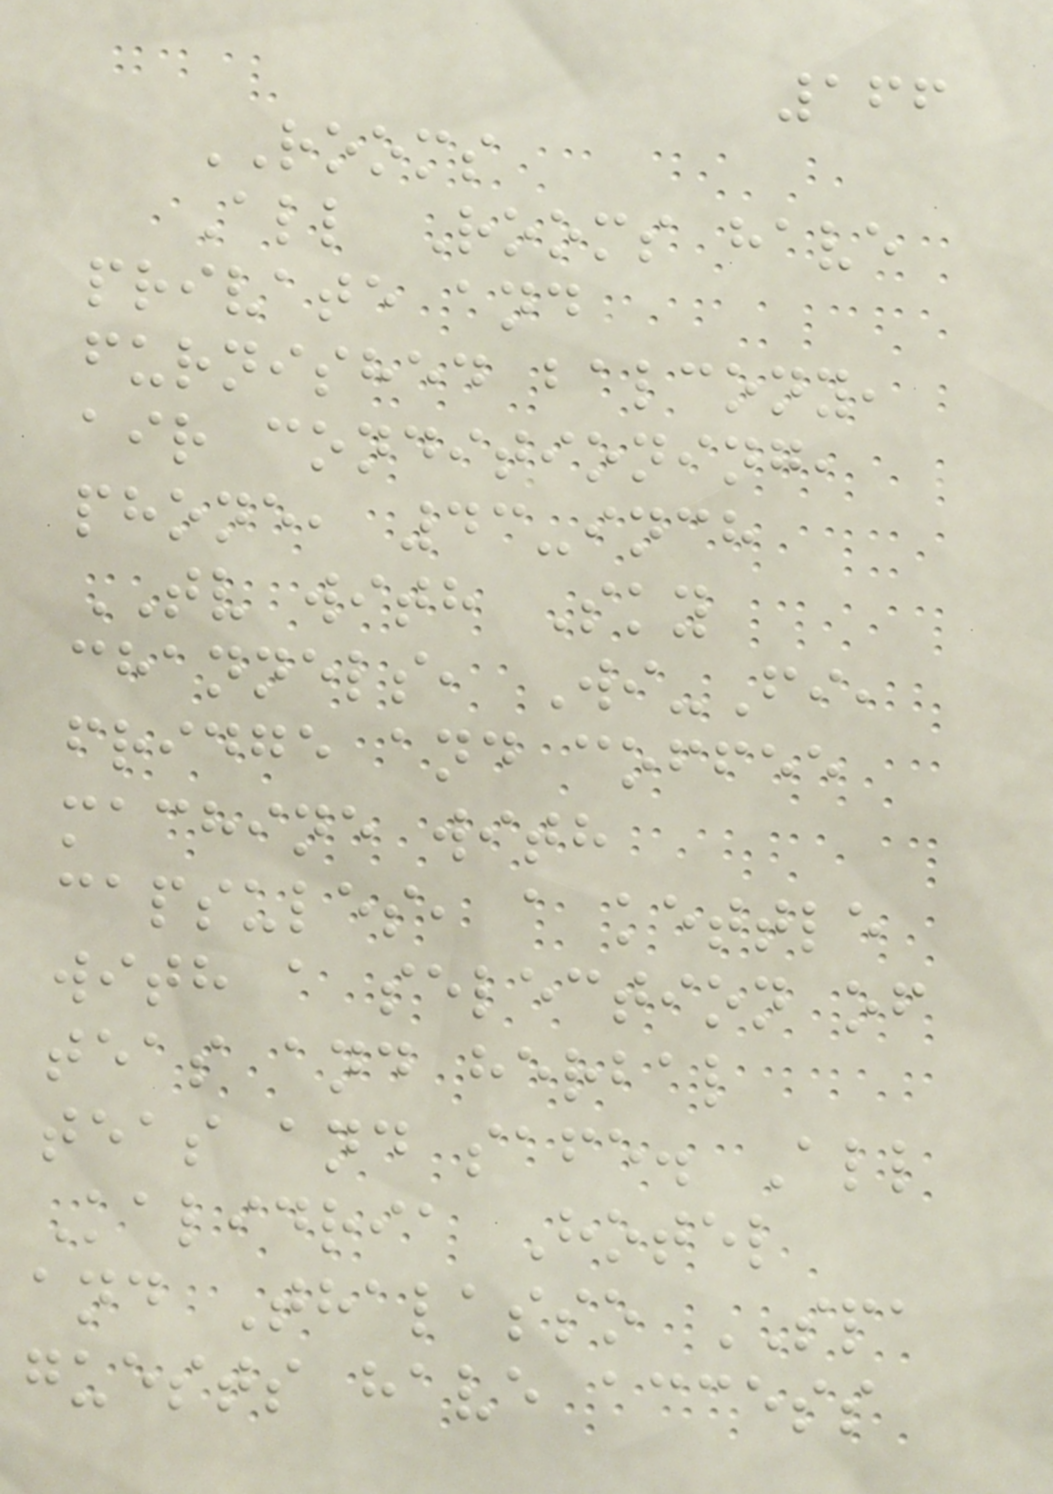166
ROOMS
All Rooms have
private and
furnished balcony,
air conditioning,
phone, 43-inch
TV with Sky
channels, Wi-Fi,
fridge and coffee
machine with
capsules, a kettle
with a selection of
teas and herbal
teas and safe. All
Kalidria Hotel
and Thalasso SPA
guests have access
